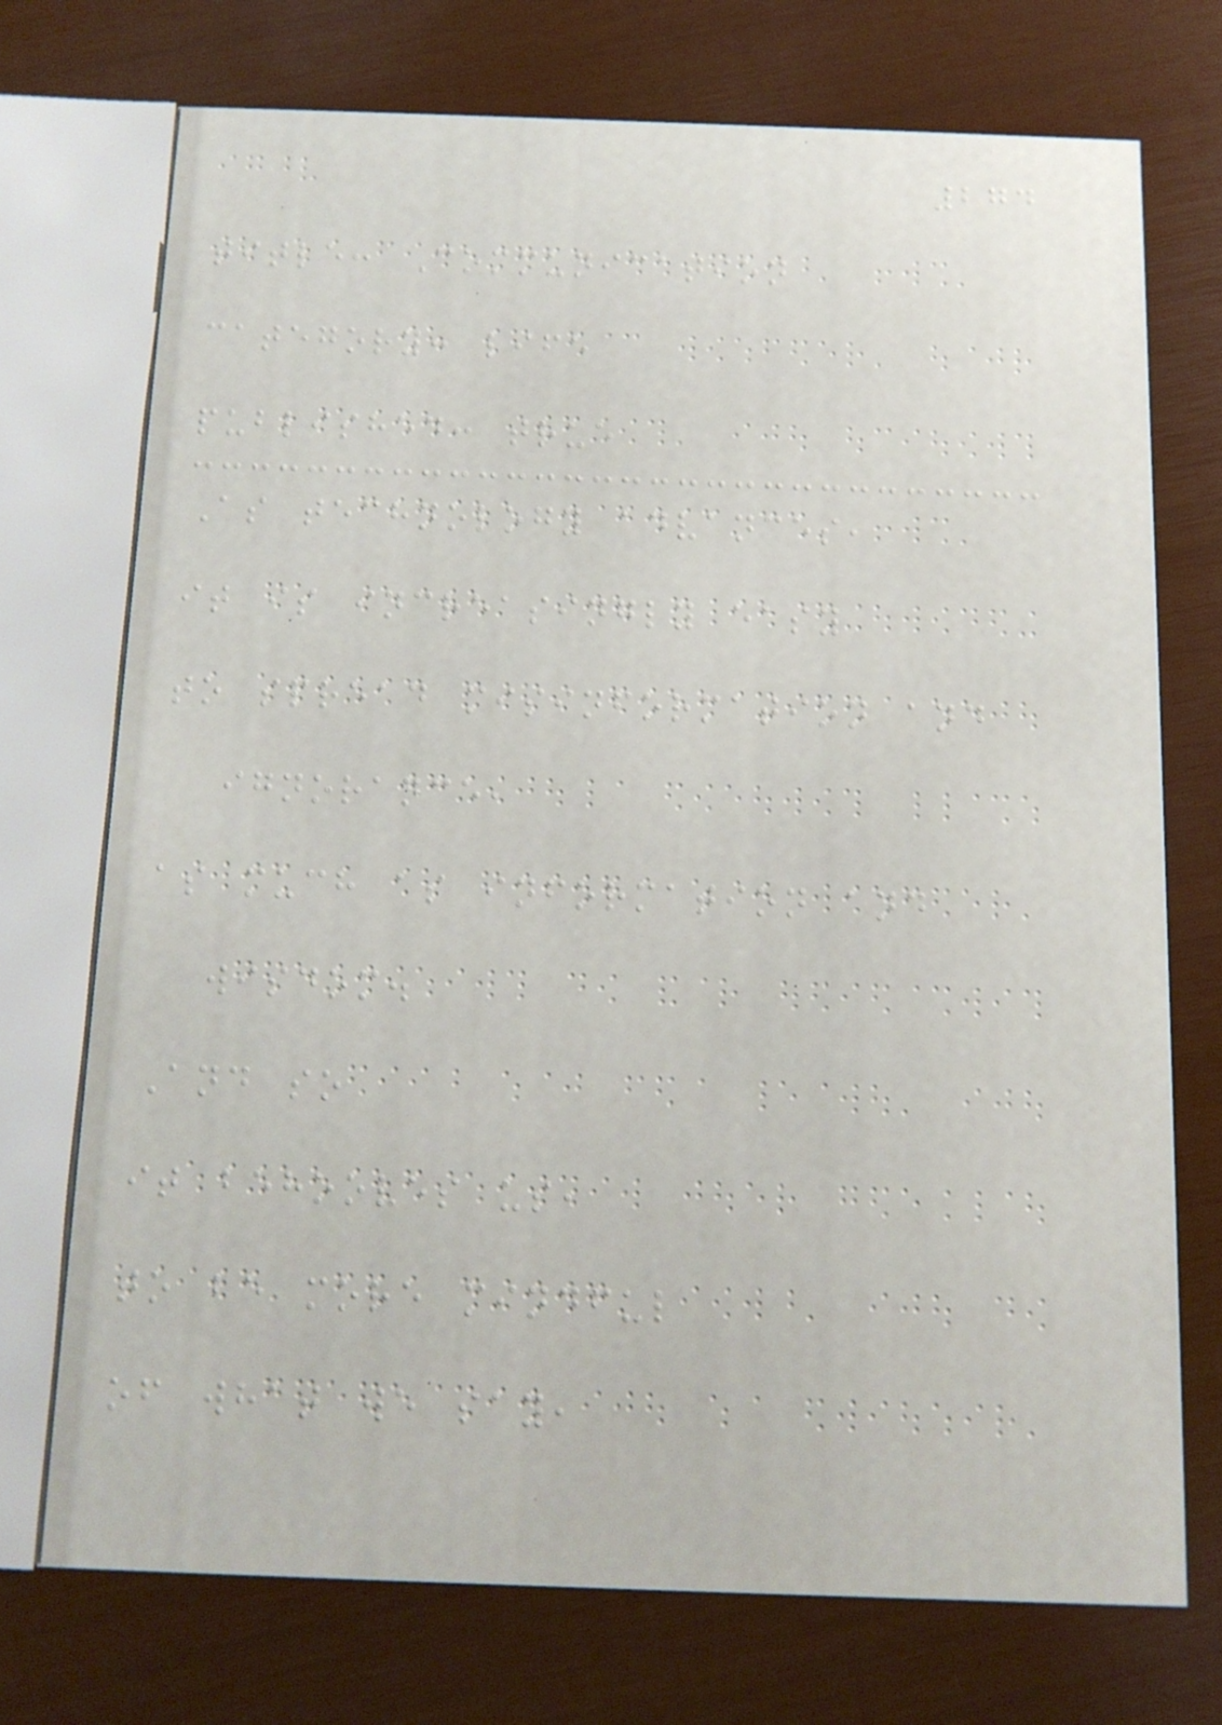274
title: Communication
category: life
published: true
As technology advances,
it is increasingly easy
to spread misinformation and
ignorance,
as much as information and
wisdom.
And so
it behooves us,
to be more mindful
of what we say,
